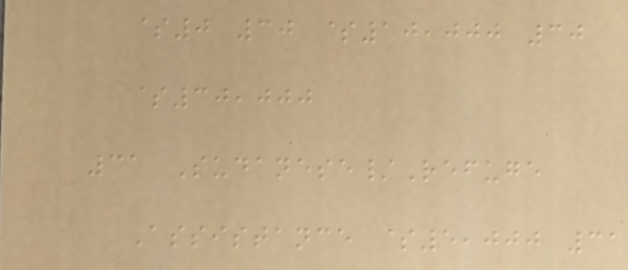$0 30 $10,000 30
$30,000
31 Sudanese/Refuge
Assistance $5,000 31
